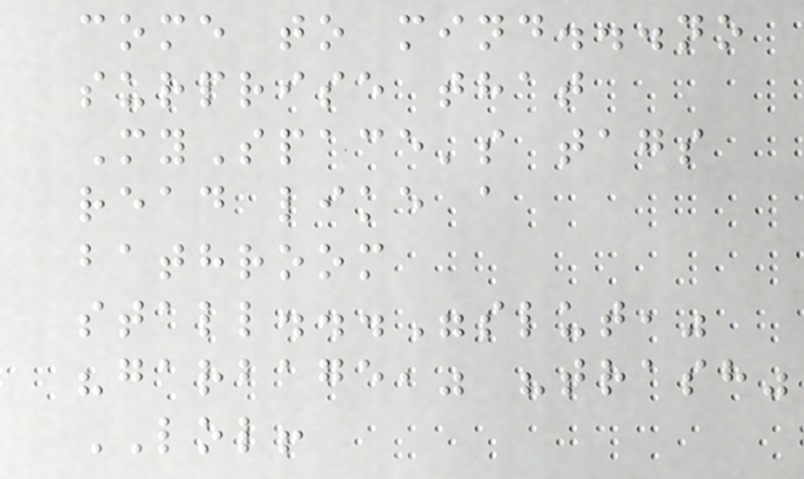come to mind...no
surprise that
MySpace's tags
read like a
bathroom
stall..."slut,"
"garbage," "trash"
LOL!
